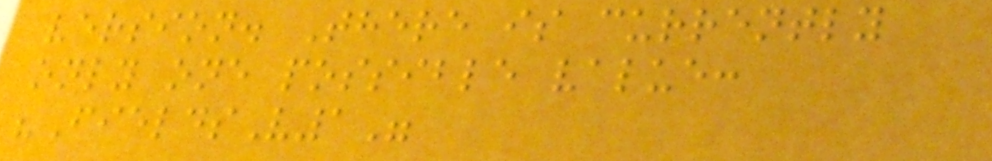version. There is currently
only one possible value:
"FieldsV1"
